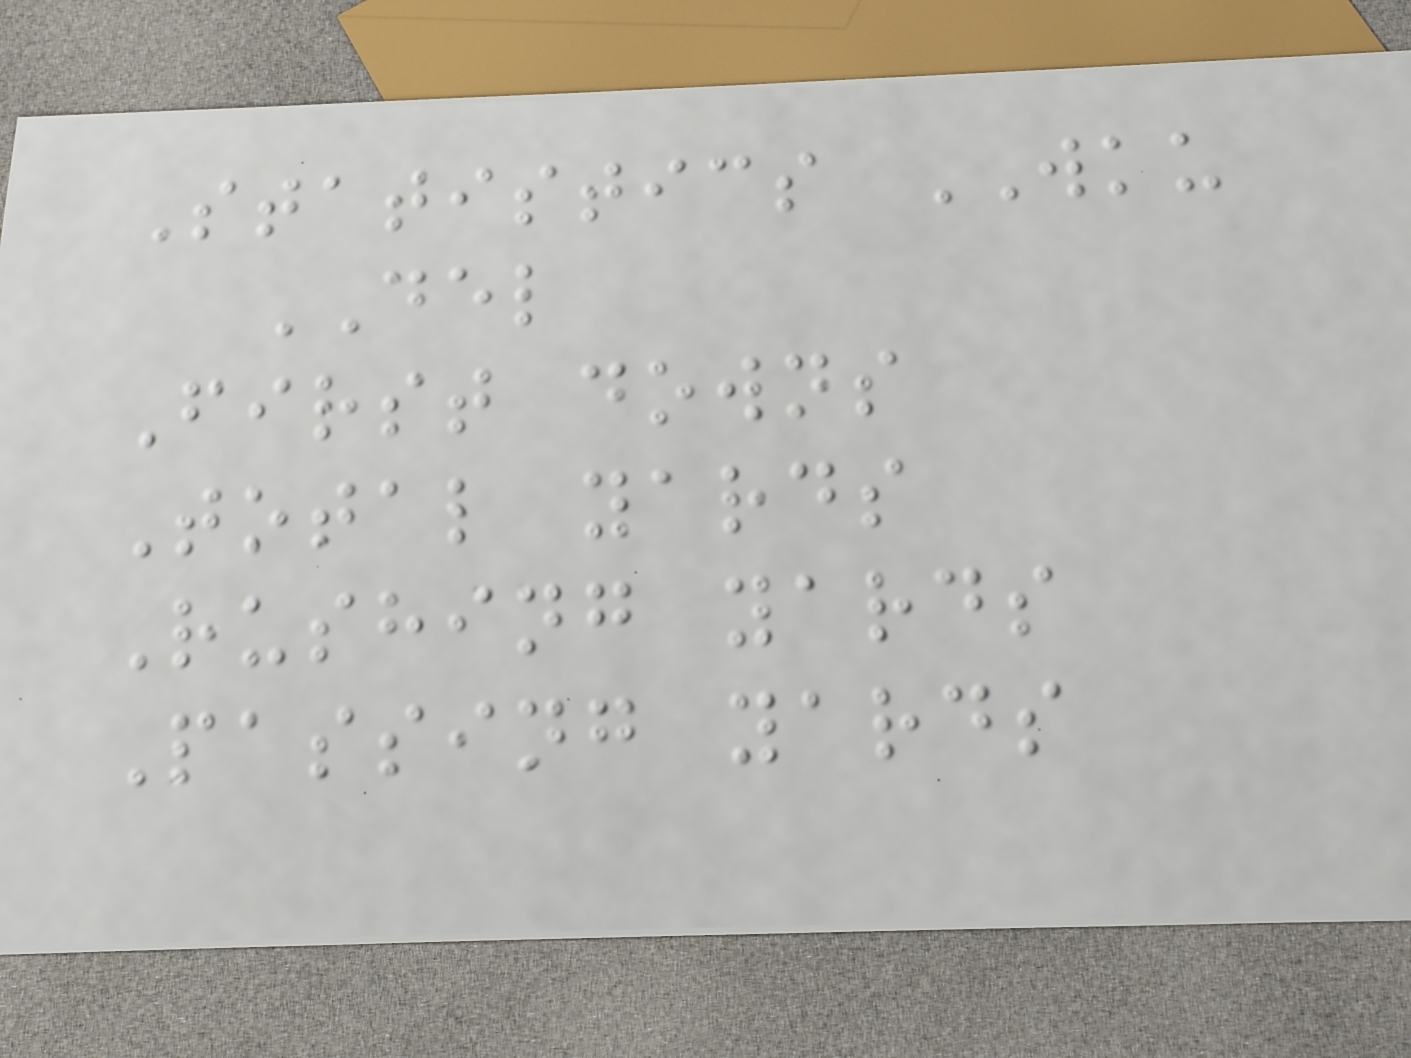Statistics WKU
DEL
First downs
Total yards
Rushing yards
Passing yards
